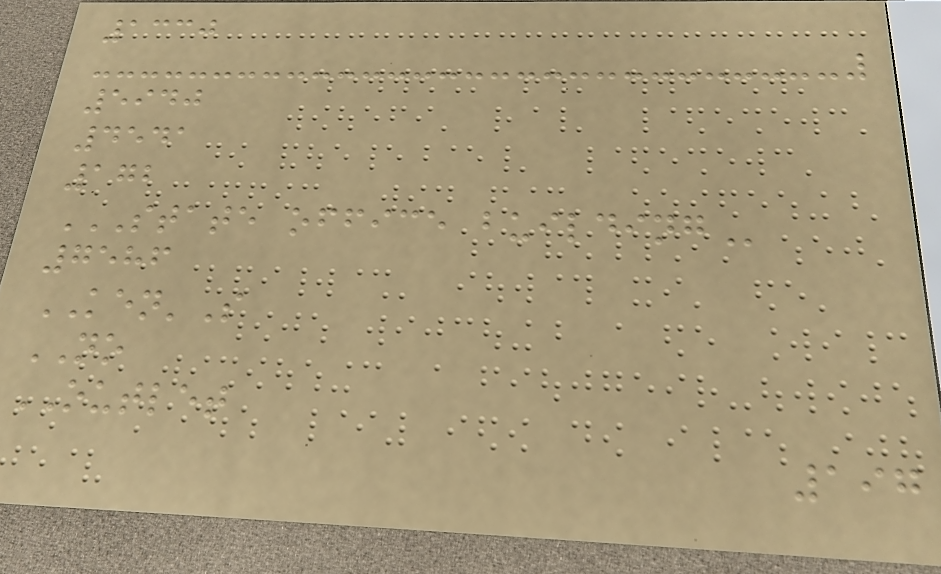1330
5940
4541
172
STATE OFFICE BUILDING
7586
KEN'S
NO
OUTLET
197
